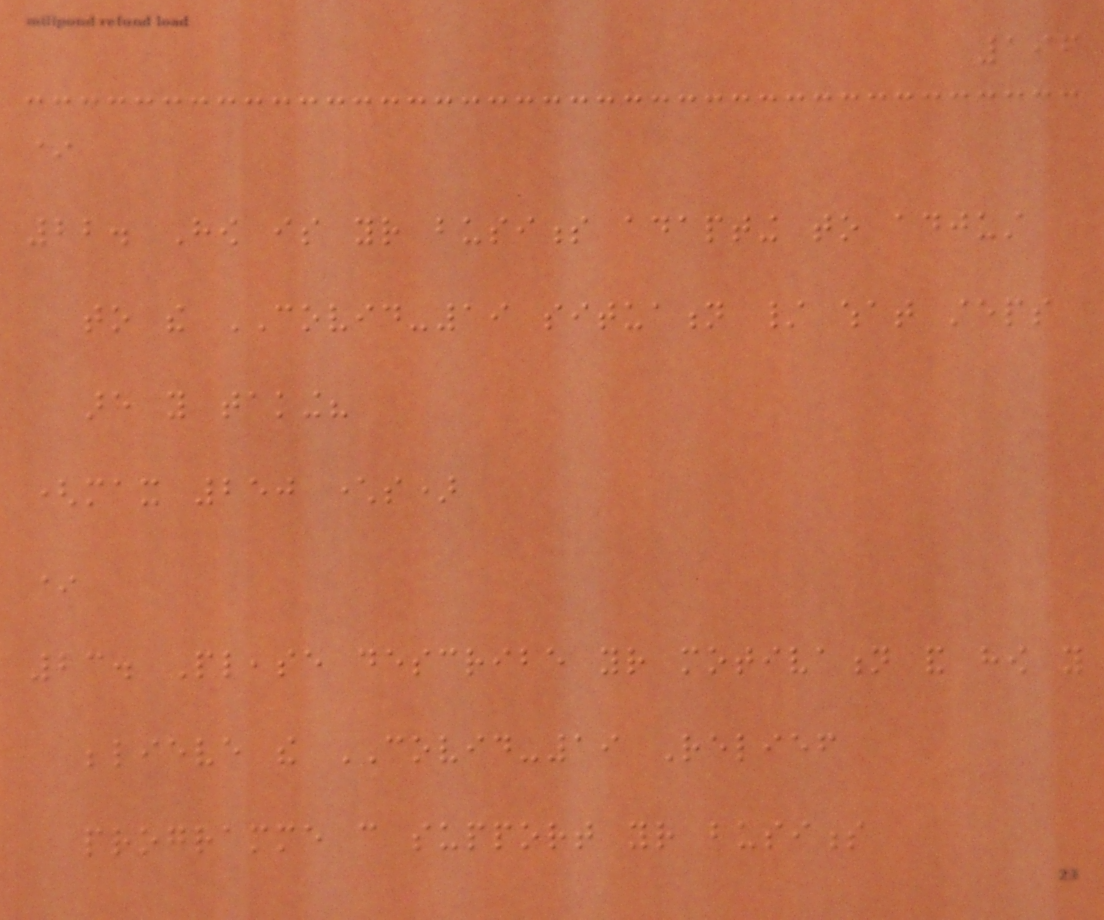196
*
22. How is your business adapting to adjust
to the COVID-19 situation / what steps
are you taking?
(max 250 characters)
*
23. Please describe your motivation and how you
believe the COVID-19 Relief
programme can support your business
